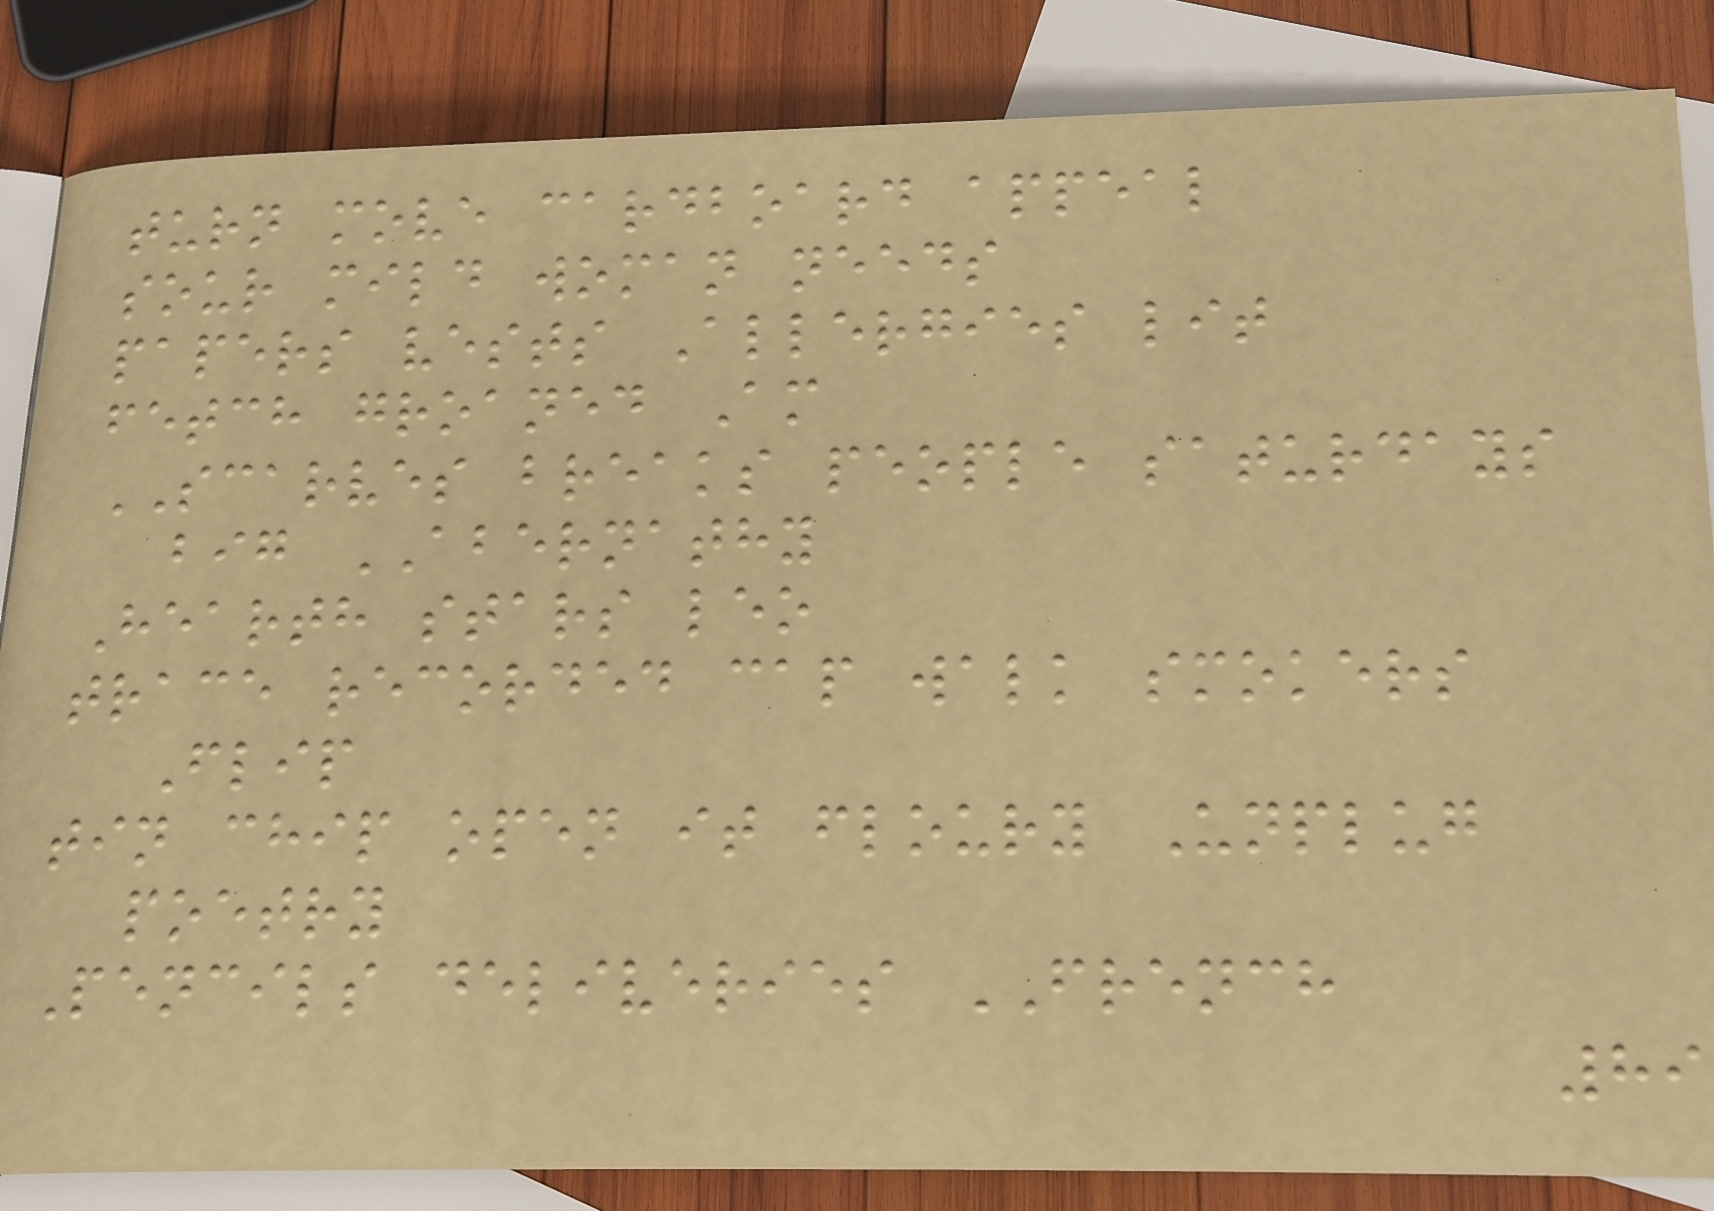turn move cardboard appeal
sour mild woman needs
papers vests Allergies lit
fetch groaned Am
SCARVES breaks people saturdays
big ABERNATHY
Hearth stars leo
trace recorded cap walk smokers
Flip
tin chip open it floury Unplug
poetry
Pencils deliveries FRENCH
89
